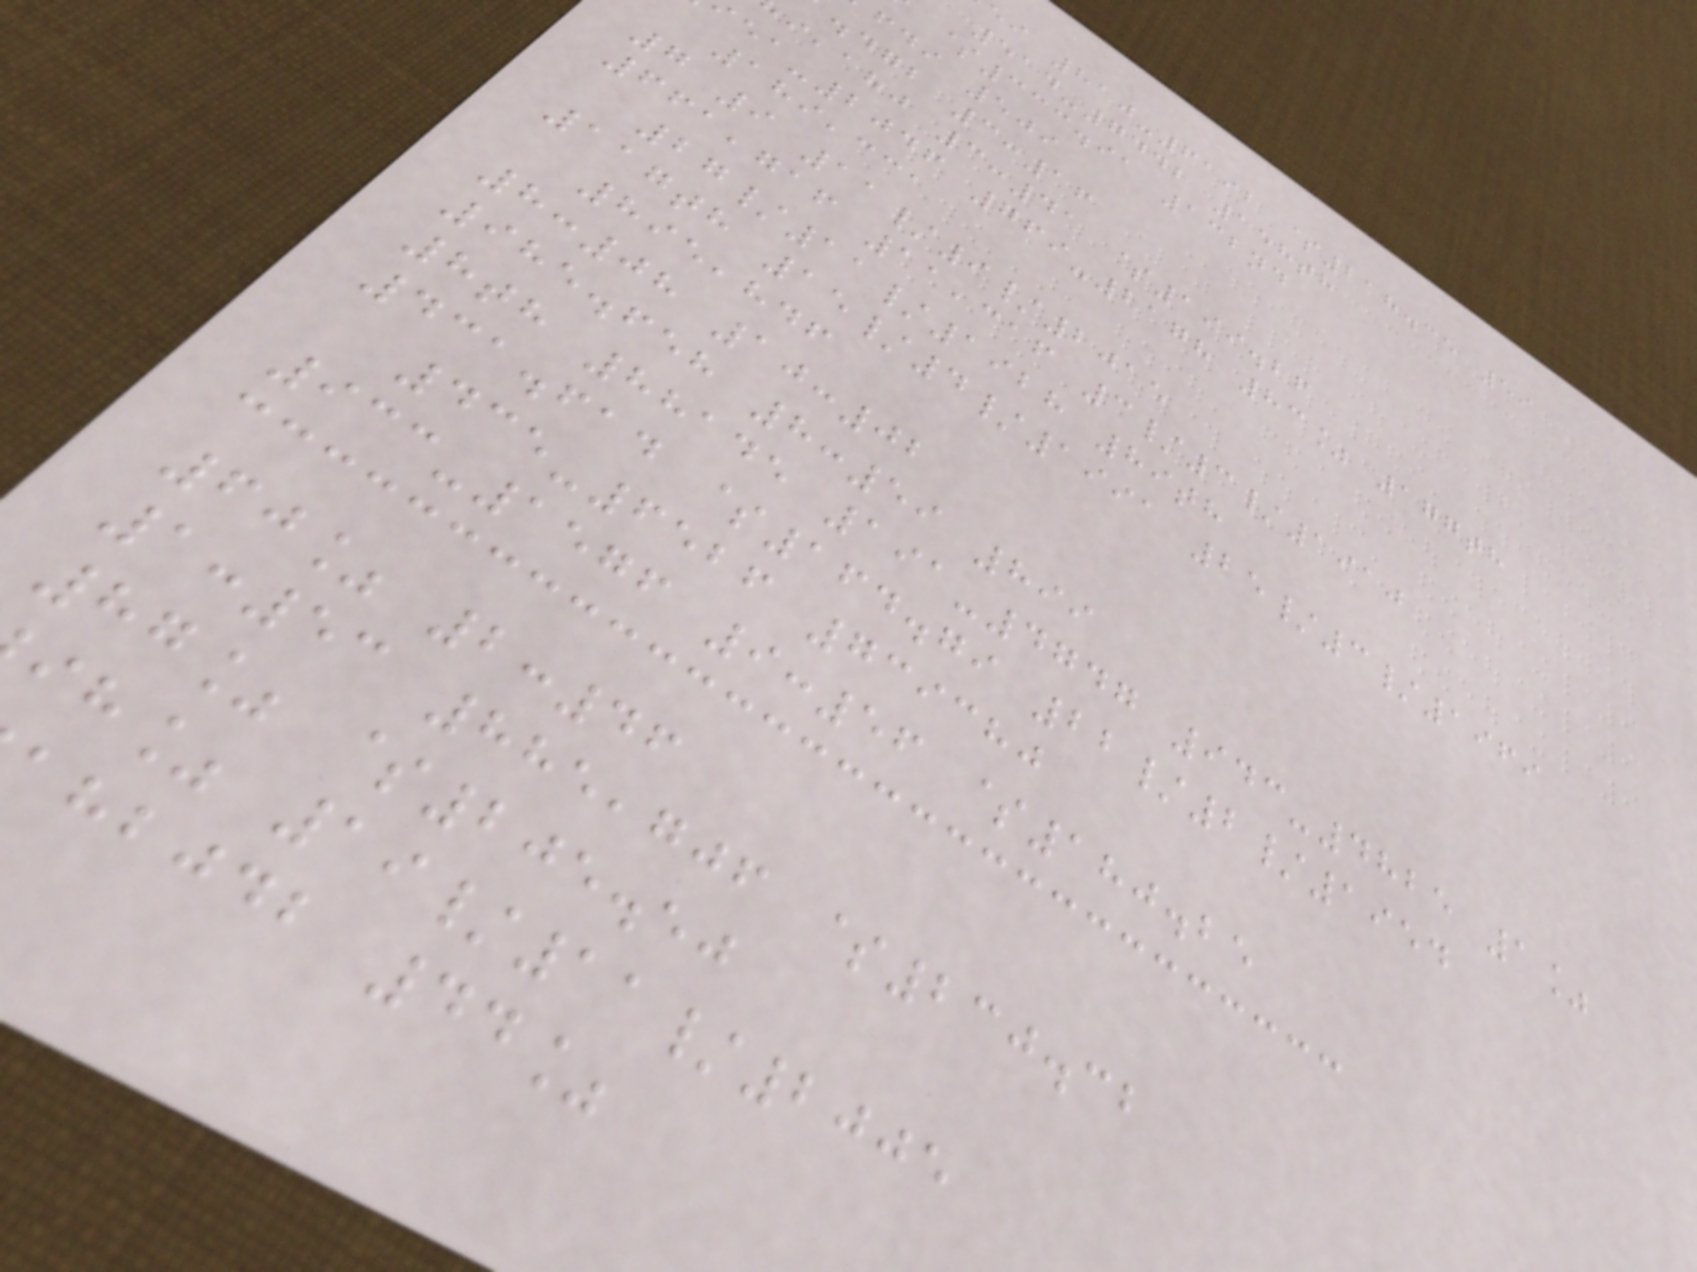ei 810-6192 $218.35 59
514-7442 158th
$333.91 132nd
fdi 509
.dgb 3:16
,ahj 3:41 $199.26
-2046 769-2178 83% 177th
189,331
7 9 11/9/2015
661,716 11,316 3/3/1910
27/11/1928 89th
117th 15/4/1991 25/3/1969
895,846
8:08 10:02
985.658 8:59 899
8th 88145 191-4747 943-4825 1%
431.614 $164.79 22/2/1954
435-6526 739380
933-1576 9:56 $180.25
60% 2:46
1:53 885,706 $230.32
87% $205.50
ih% 19/11/2005
hbjdb 44%
